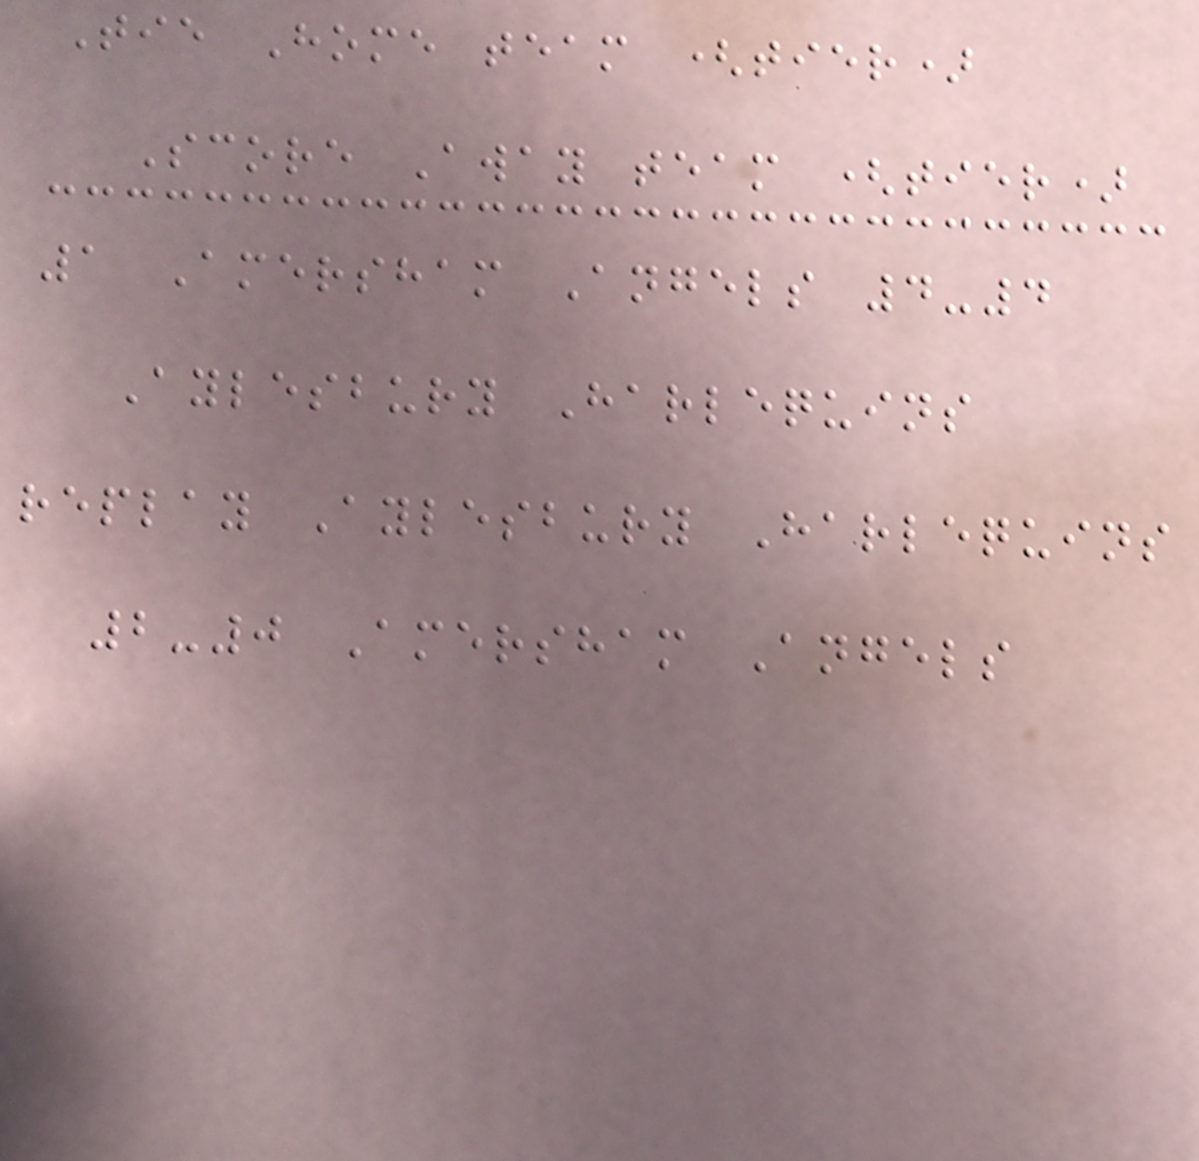Tie Home team (tier)
Score Away team (tier)
1 Amersham Angels 4-4
Aylesbury Harlequins
replay Aylesbury Harlequins
2-0 Amersham Angels
